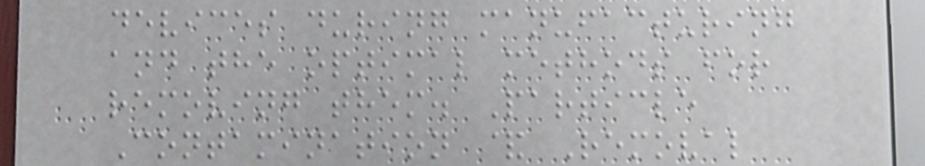devices during manufacturing
and the optimal methods for
removing them. Particle
Contamination & Removal
